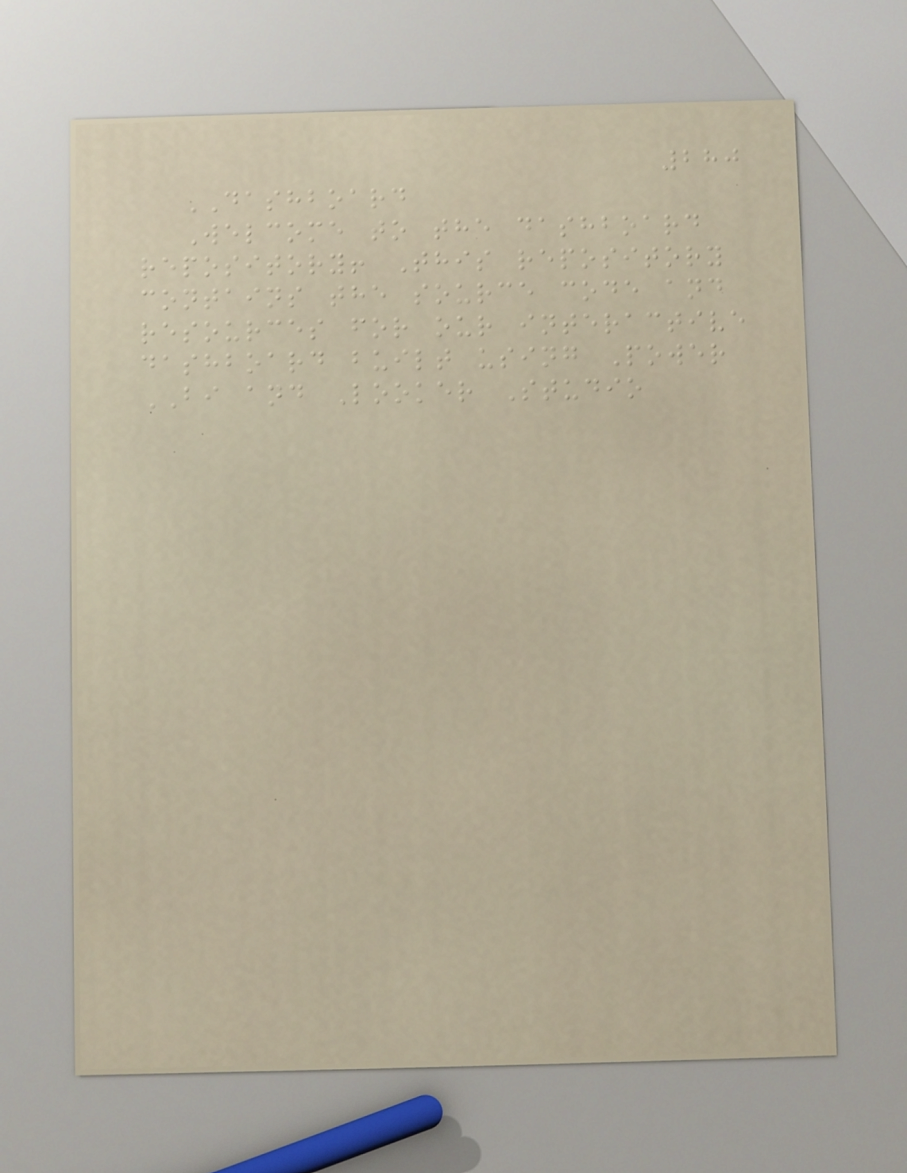280
DASHBOARD
Welcome to the dashboard
repository! This repository
contains the source code and
resources for our interactive
dashboard built using Power
BI and Looker Studio
